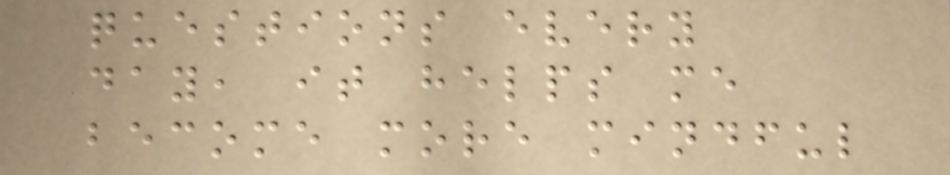questions every
day, it helps me
become more mindful
